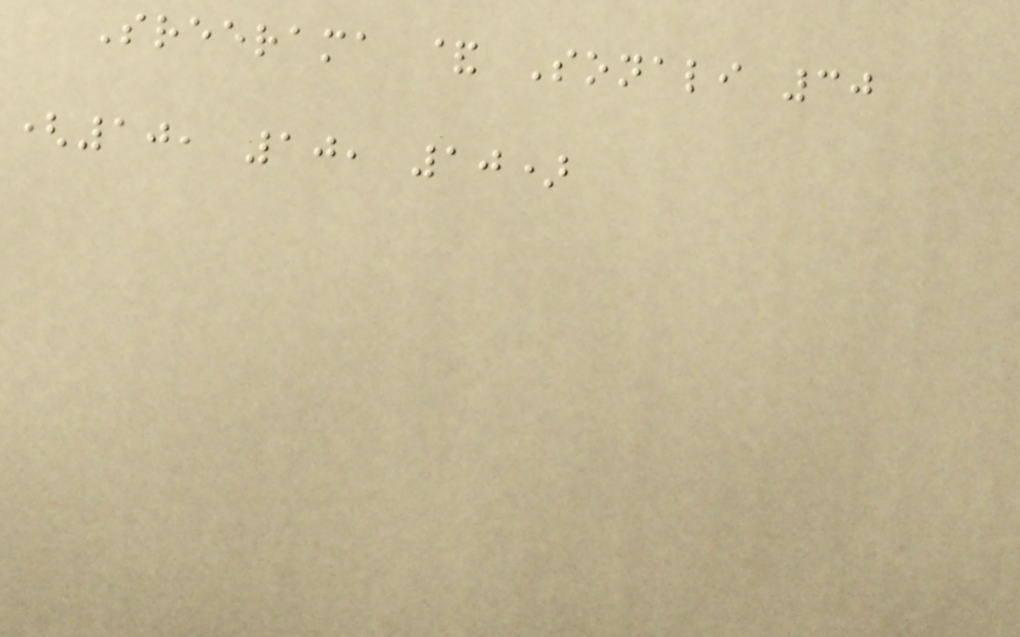Sreerama & Sonali 30
(10, 10, 10)
